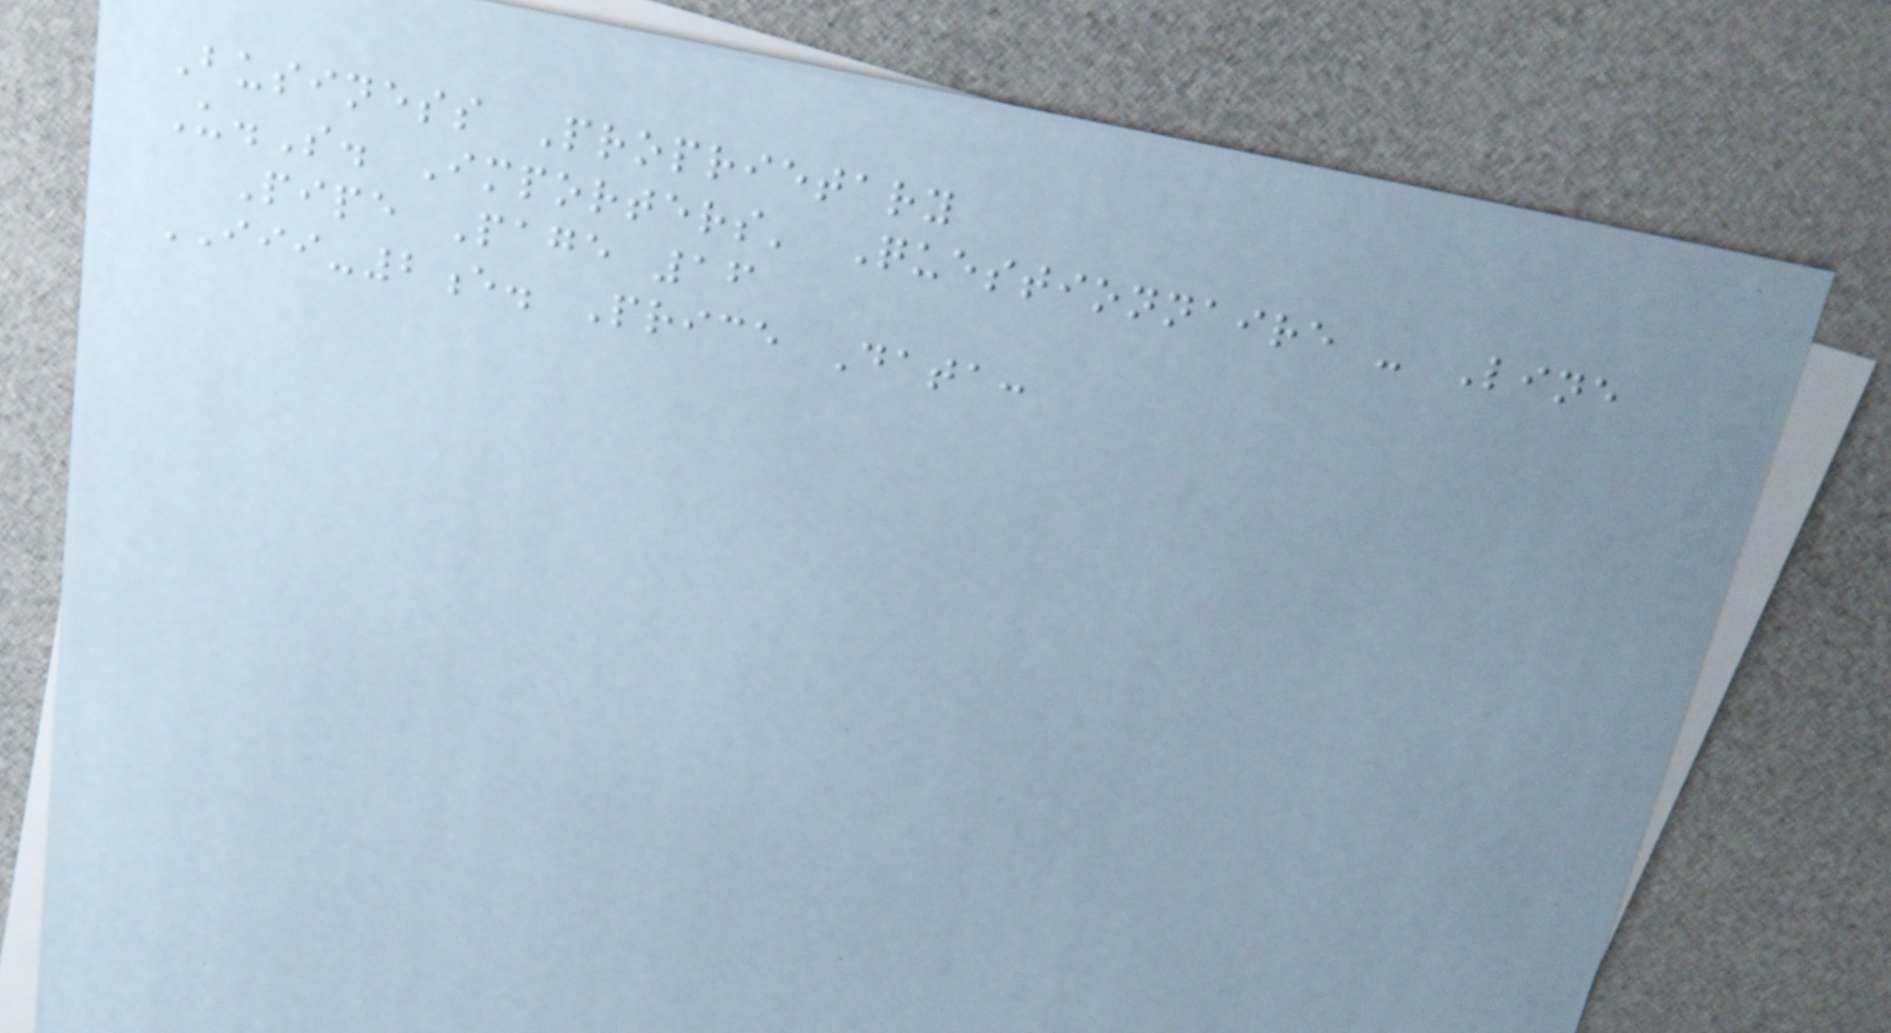Business Proprietary
U.S. Importers' Questionnaire - Line
Pipe Page 16
III-2e. Price Data:
